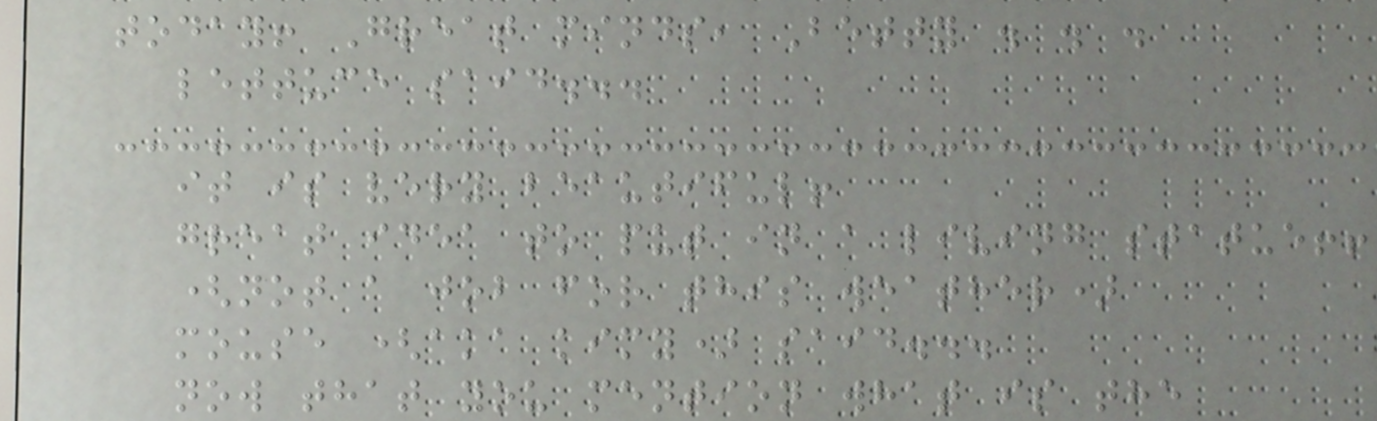today! Great minds, Betty . . .
lettuce said...
it is very beautiful!
great idea to put in a living statue!!
(not a job for this weather)
mouse (aka kimy) said...
now that you mention what is the
